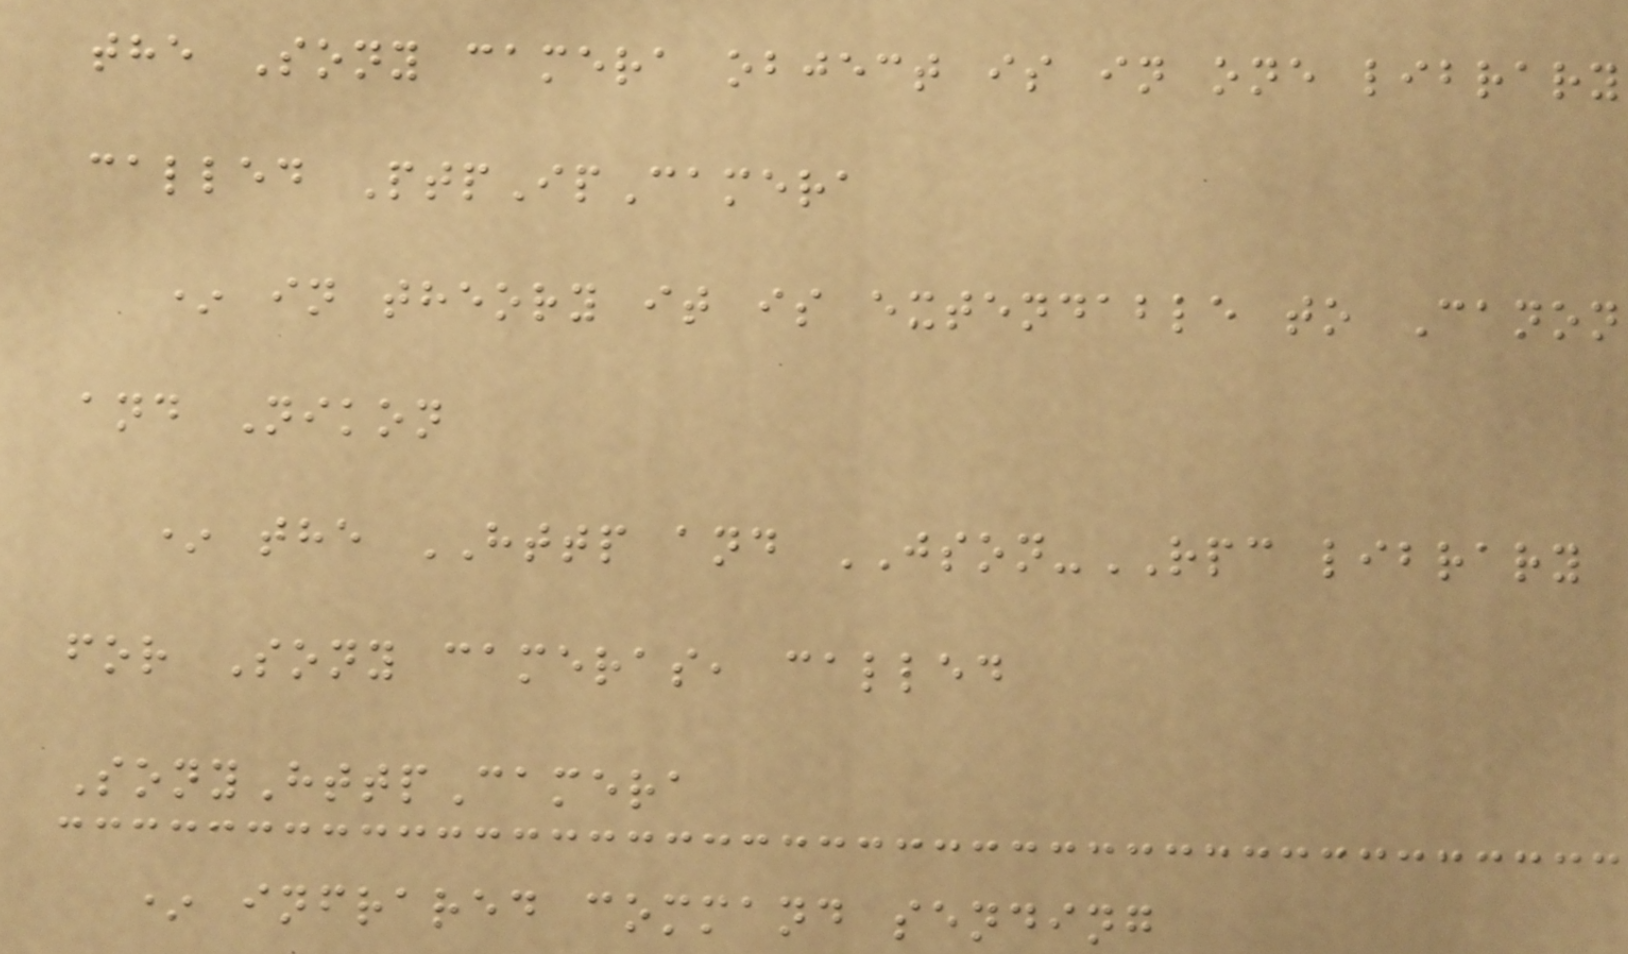the Sony camera object is in one library
called PtpIpCamera
* in theory it is extendable to Canon
and Nikon
* the HTTP and JSON-RPC library
for Sony cameras, called
SonyHttpCamera
* infrared command sending
